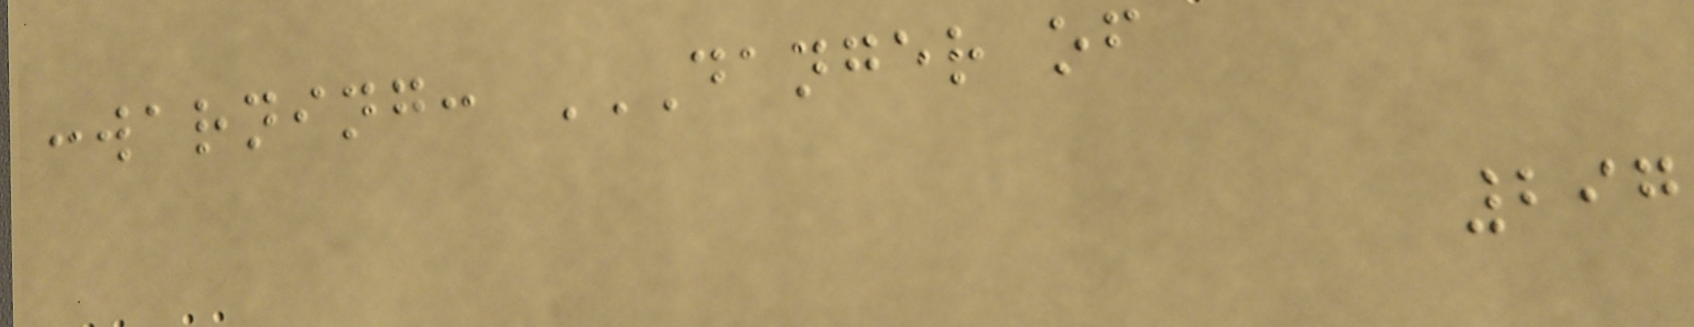:warning: DANGER OF
297
